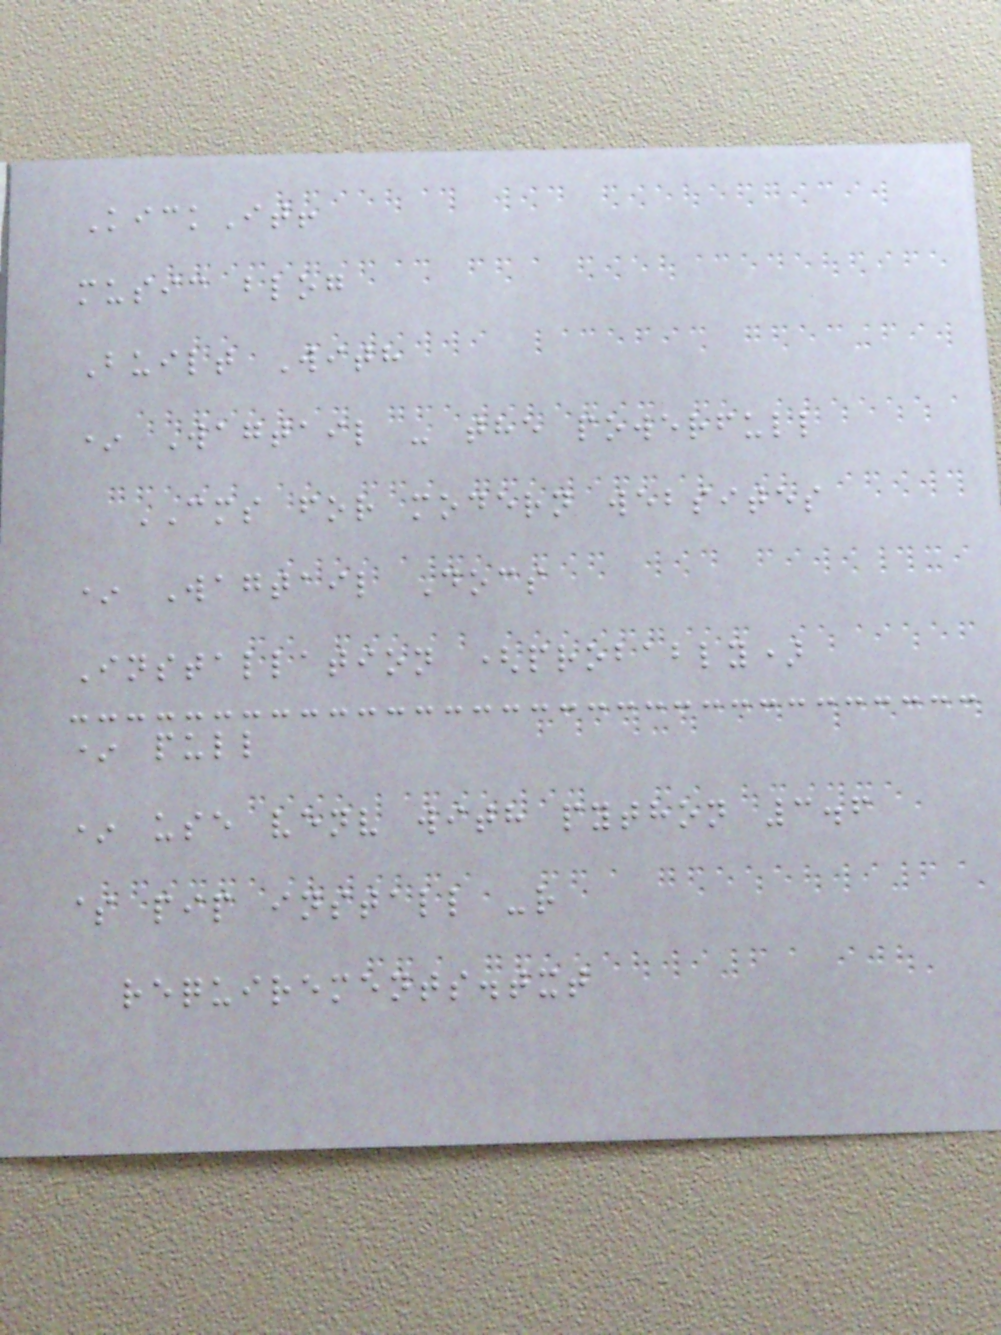KickIt!
music blog
Built With
* Wagtail - the powerfull
CMS for modern websites
* Wagtail Docs
Installation (probably)
* pull
* use venv with python 3.6
$ pip install -r
requirements.txt
